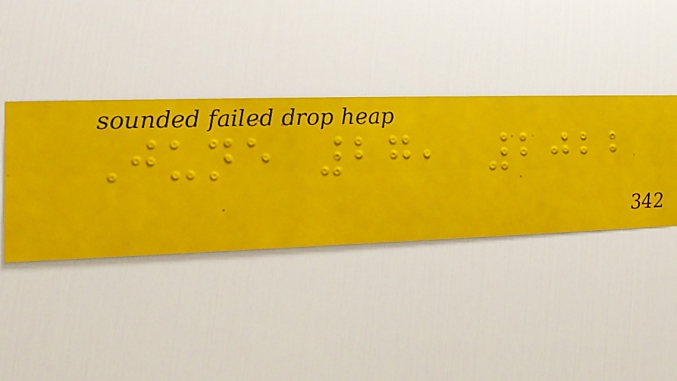June 27, 2022
